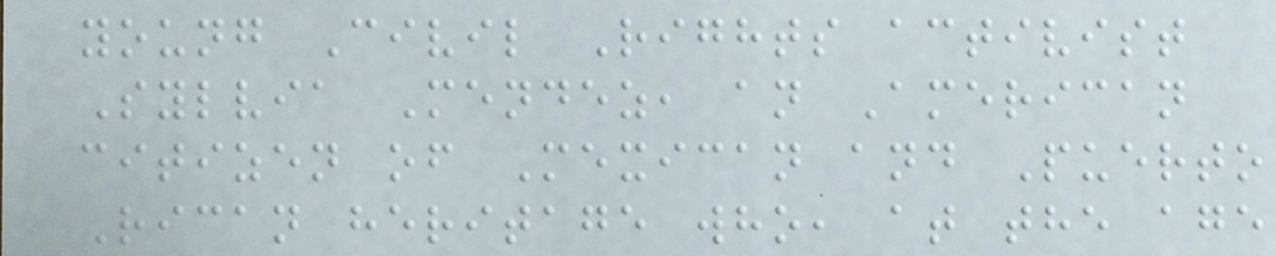young Civil Rights activist
Sylvia Mendez, an American
citizen of Mexican and Puerto
Rican heritage who, at the age
